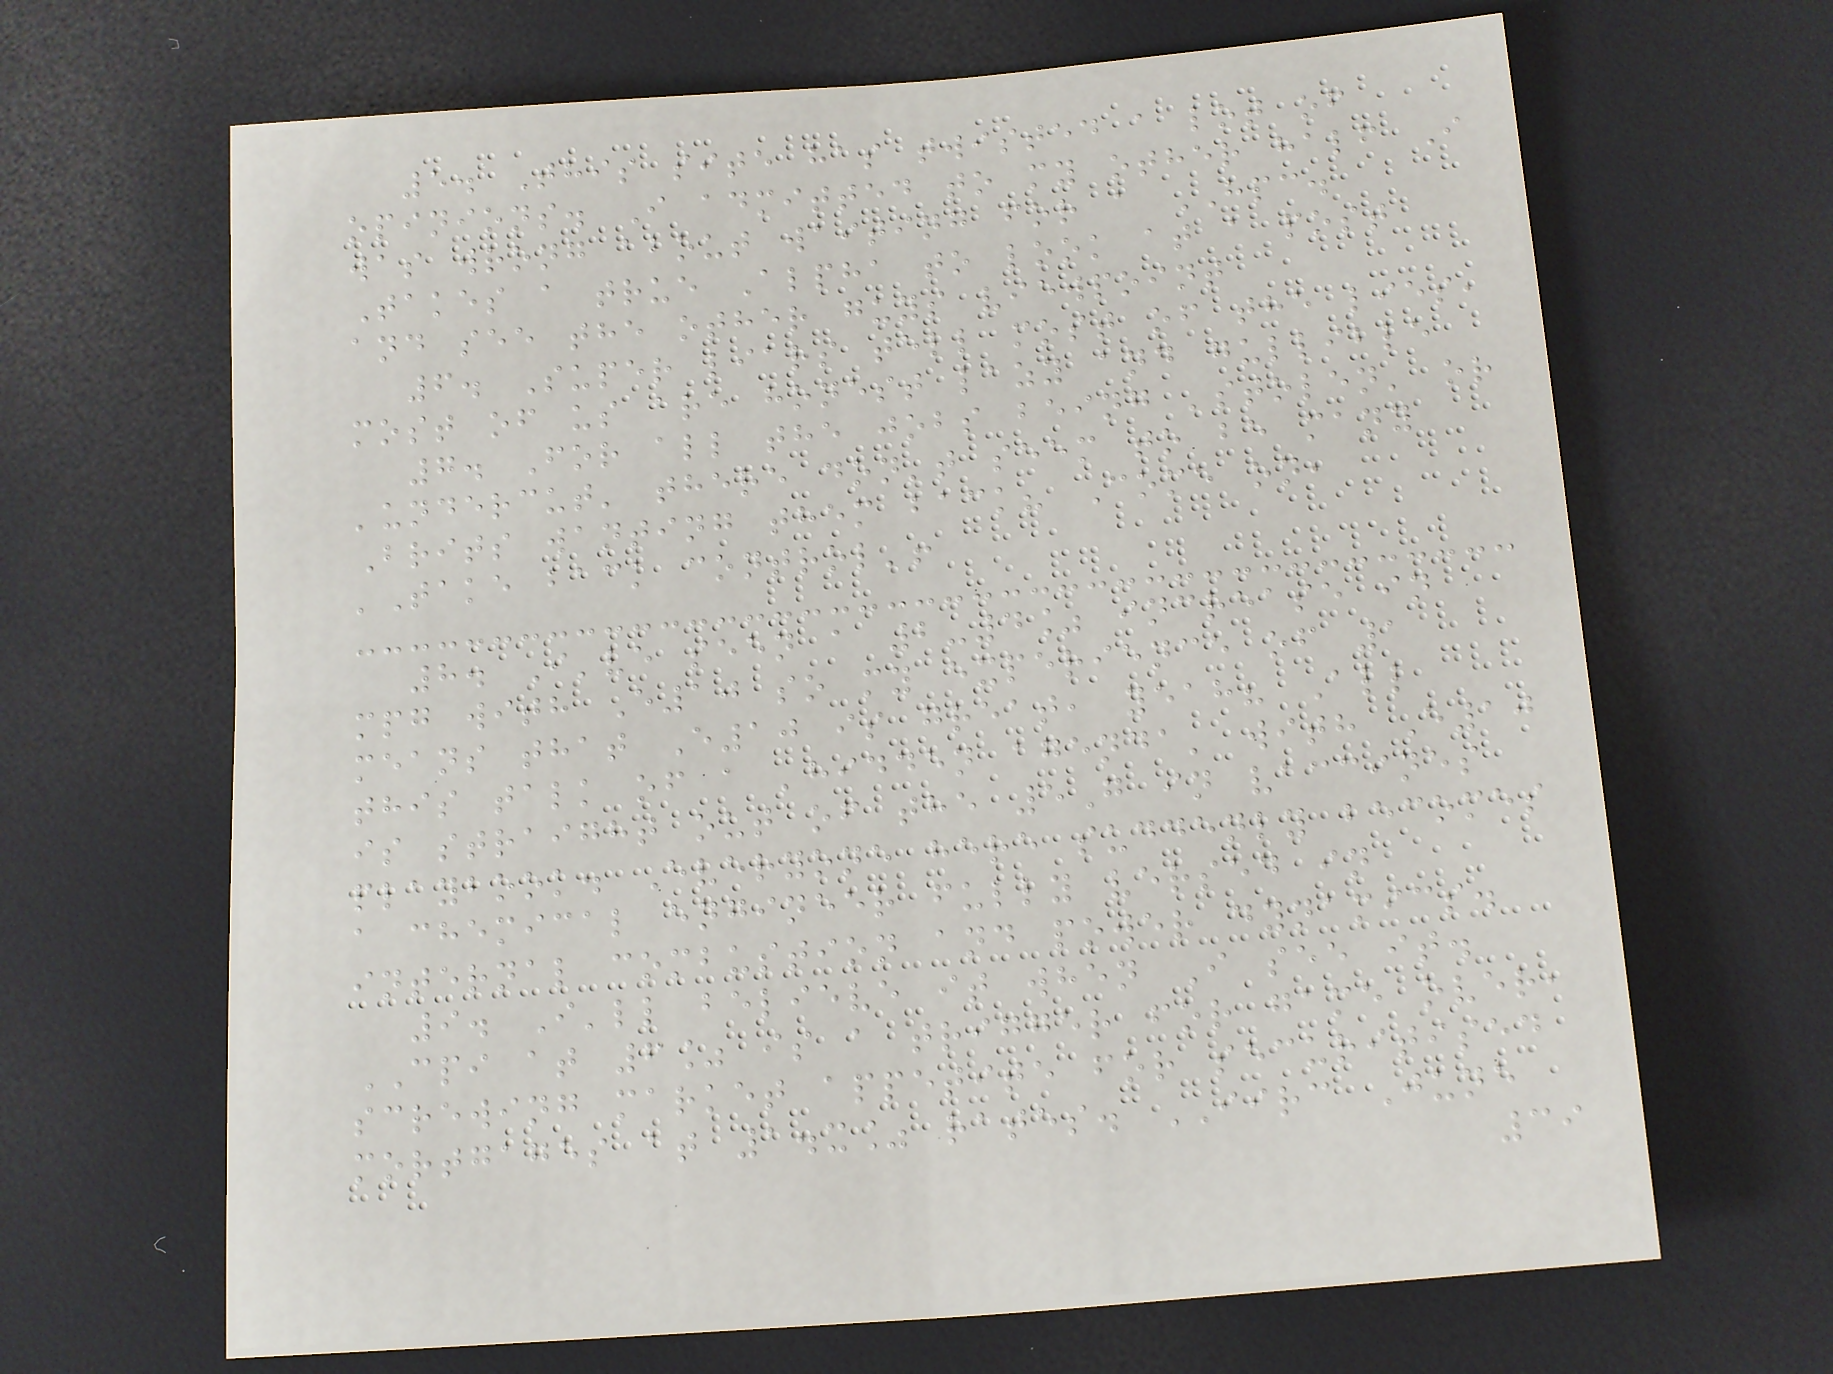5. This site has twisted a lot of
opinions. I admitted to my other half I
was wrong about waiting for a HPC.
Takes a true Alpha to look at a post
and see the other guys viewpoint
6. Super liars tell most of the lies,
most of us are honest lazy and gullible
7. For all the jobs being 'stolen' or
'undercut' there don't seem to be many
Brits wanting them back? Come on,
'Take back control'!
8. I've seen a 2-4% increase in
mpg with E10 so my experience of 1
means that E10 is great, yeah? All
this talk of a 'hidden agenda' with E10
is straight out of the 5G in vaccines
playbook. Everyone here suddenly becomes
a chemical engineer fully versed in
internal combustion and power dynamics.
9. I'll believe it when I see it.
CPI at 6% is a trigger for game over,
screwing market appetite for securitised
mortgages at 1.x% rates. IIRC June
39
